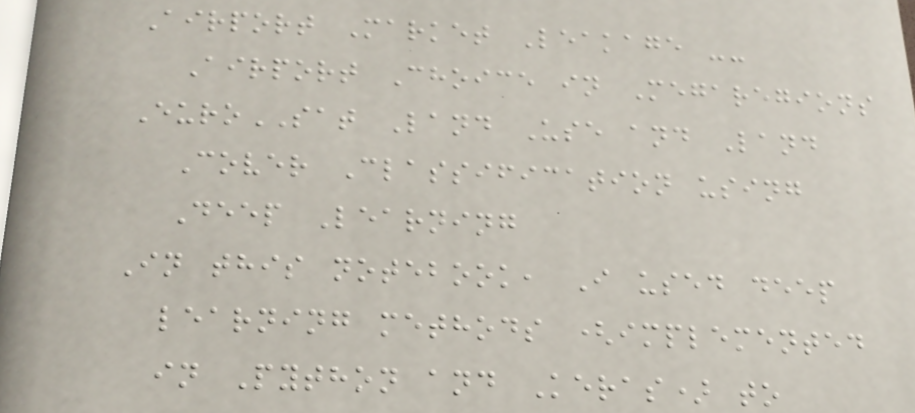Airport Market Leakage --
Airport Choice in Megaregions
EuroSAT Land Use and Land
Cover Classification using
Deep Learning
In this notebook, I used deep
learning methods (implemented
in Python and Keras) to
